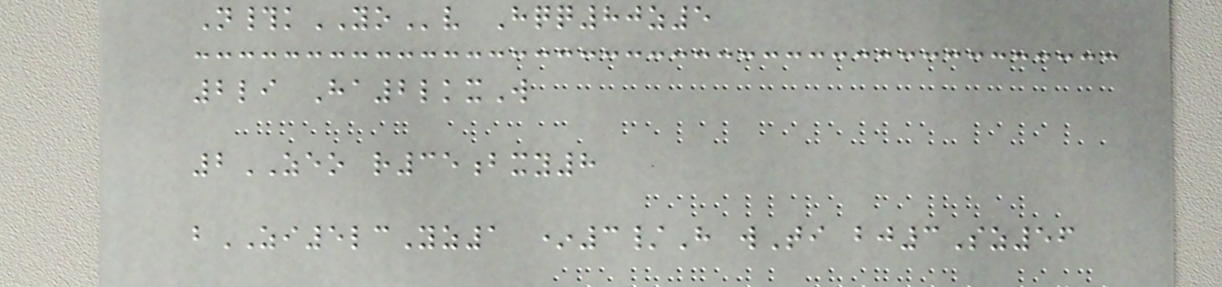N#kYOv Hqq80z5
2li Ha2lkxW
2ZEO r35bxy8
bZI5lcYz1 *3/H wTi bj3Sz56
